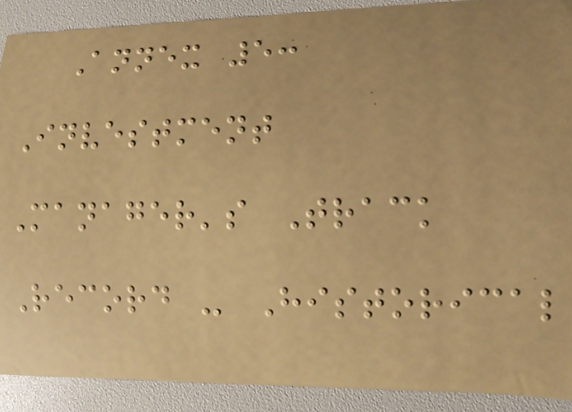Annex 5:
Investment
Manager's Track
Record - Historical
